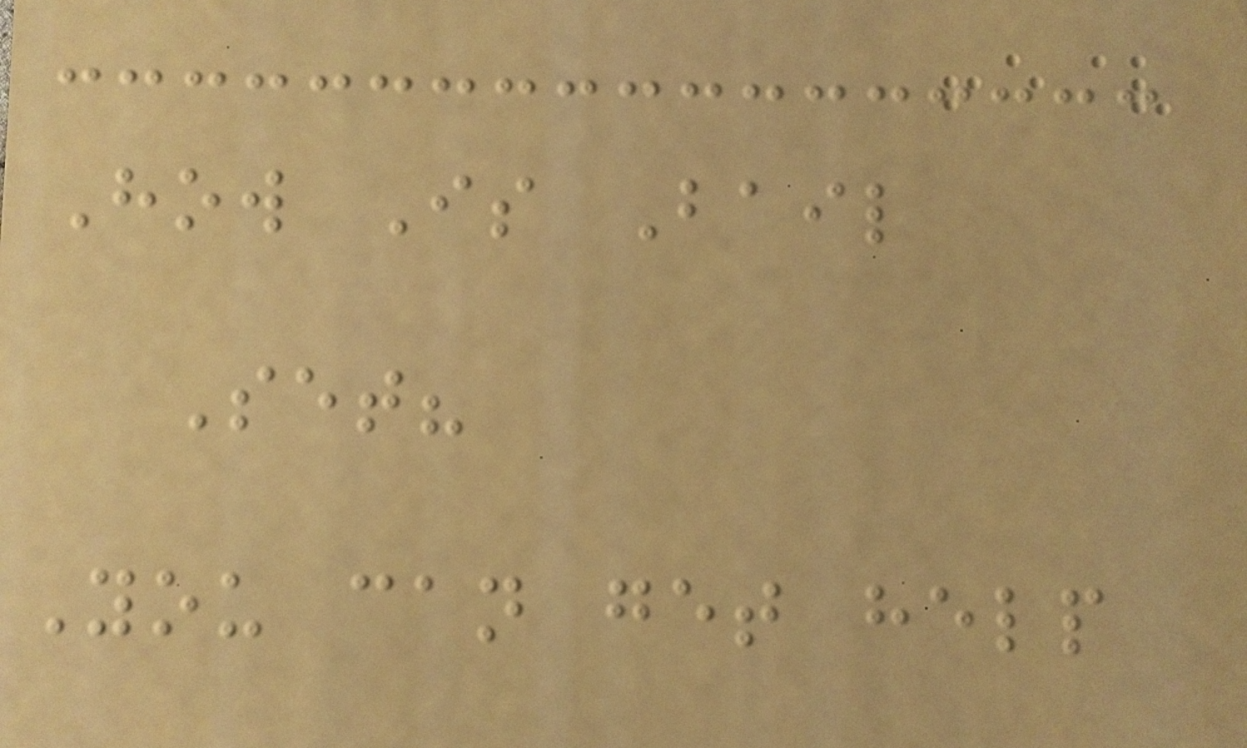How Is Bail
Set?
You can get help
